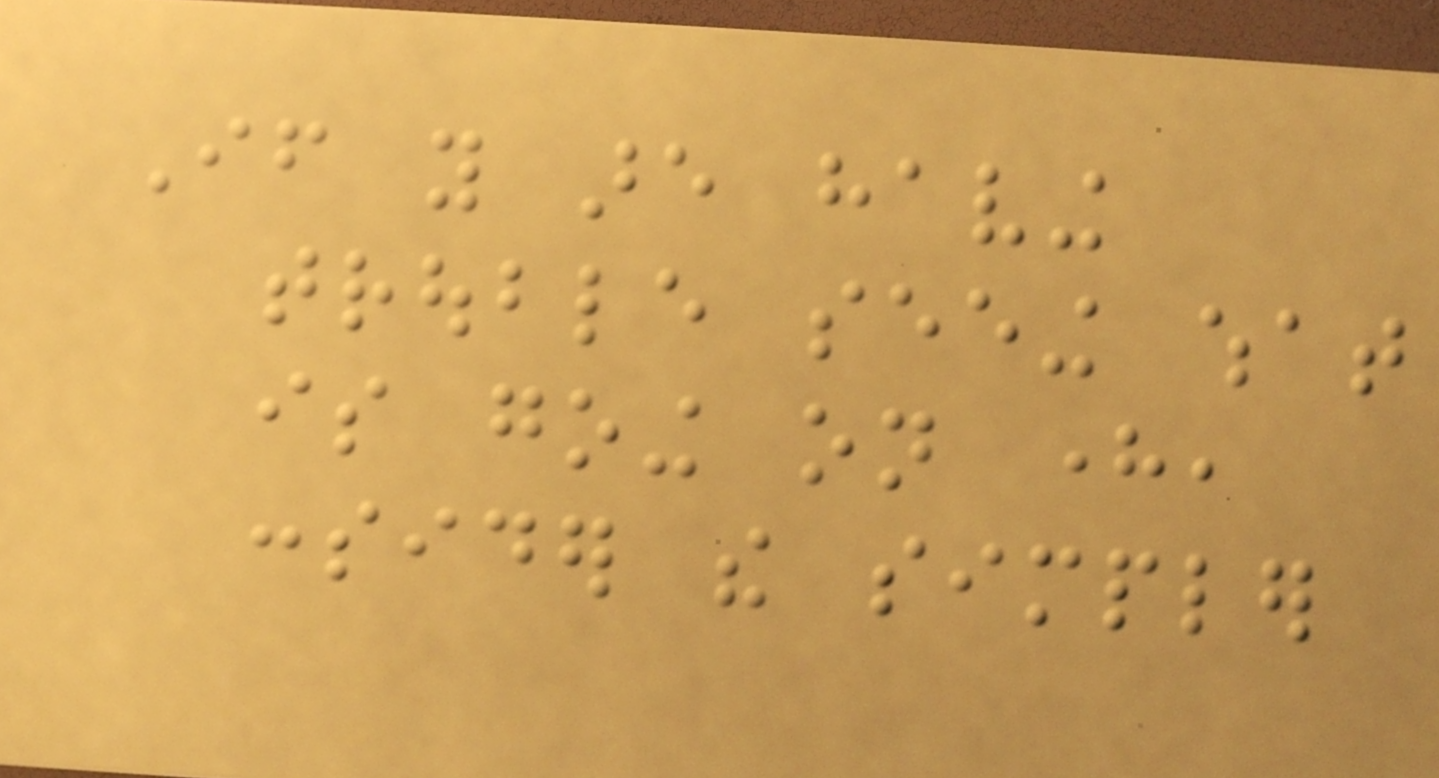If you are having
trouble seeing what
is going on here,
consider the simpler
